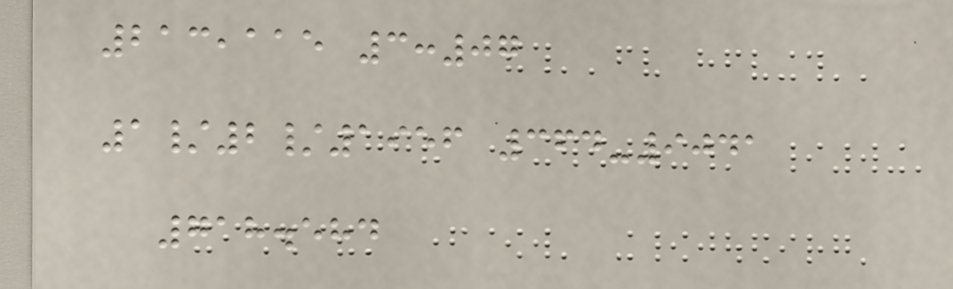213,115 3:07
1/2/1956 364-9041
718.584
